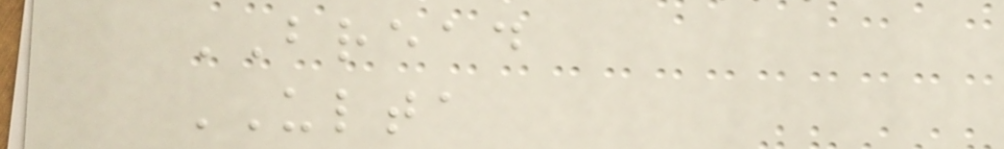BREAD
ULTA
